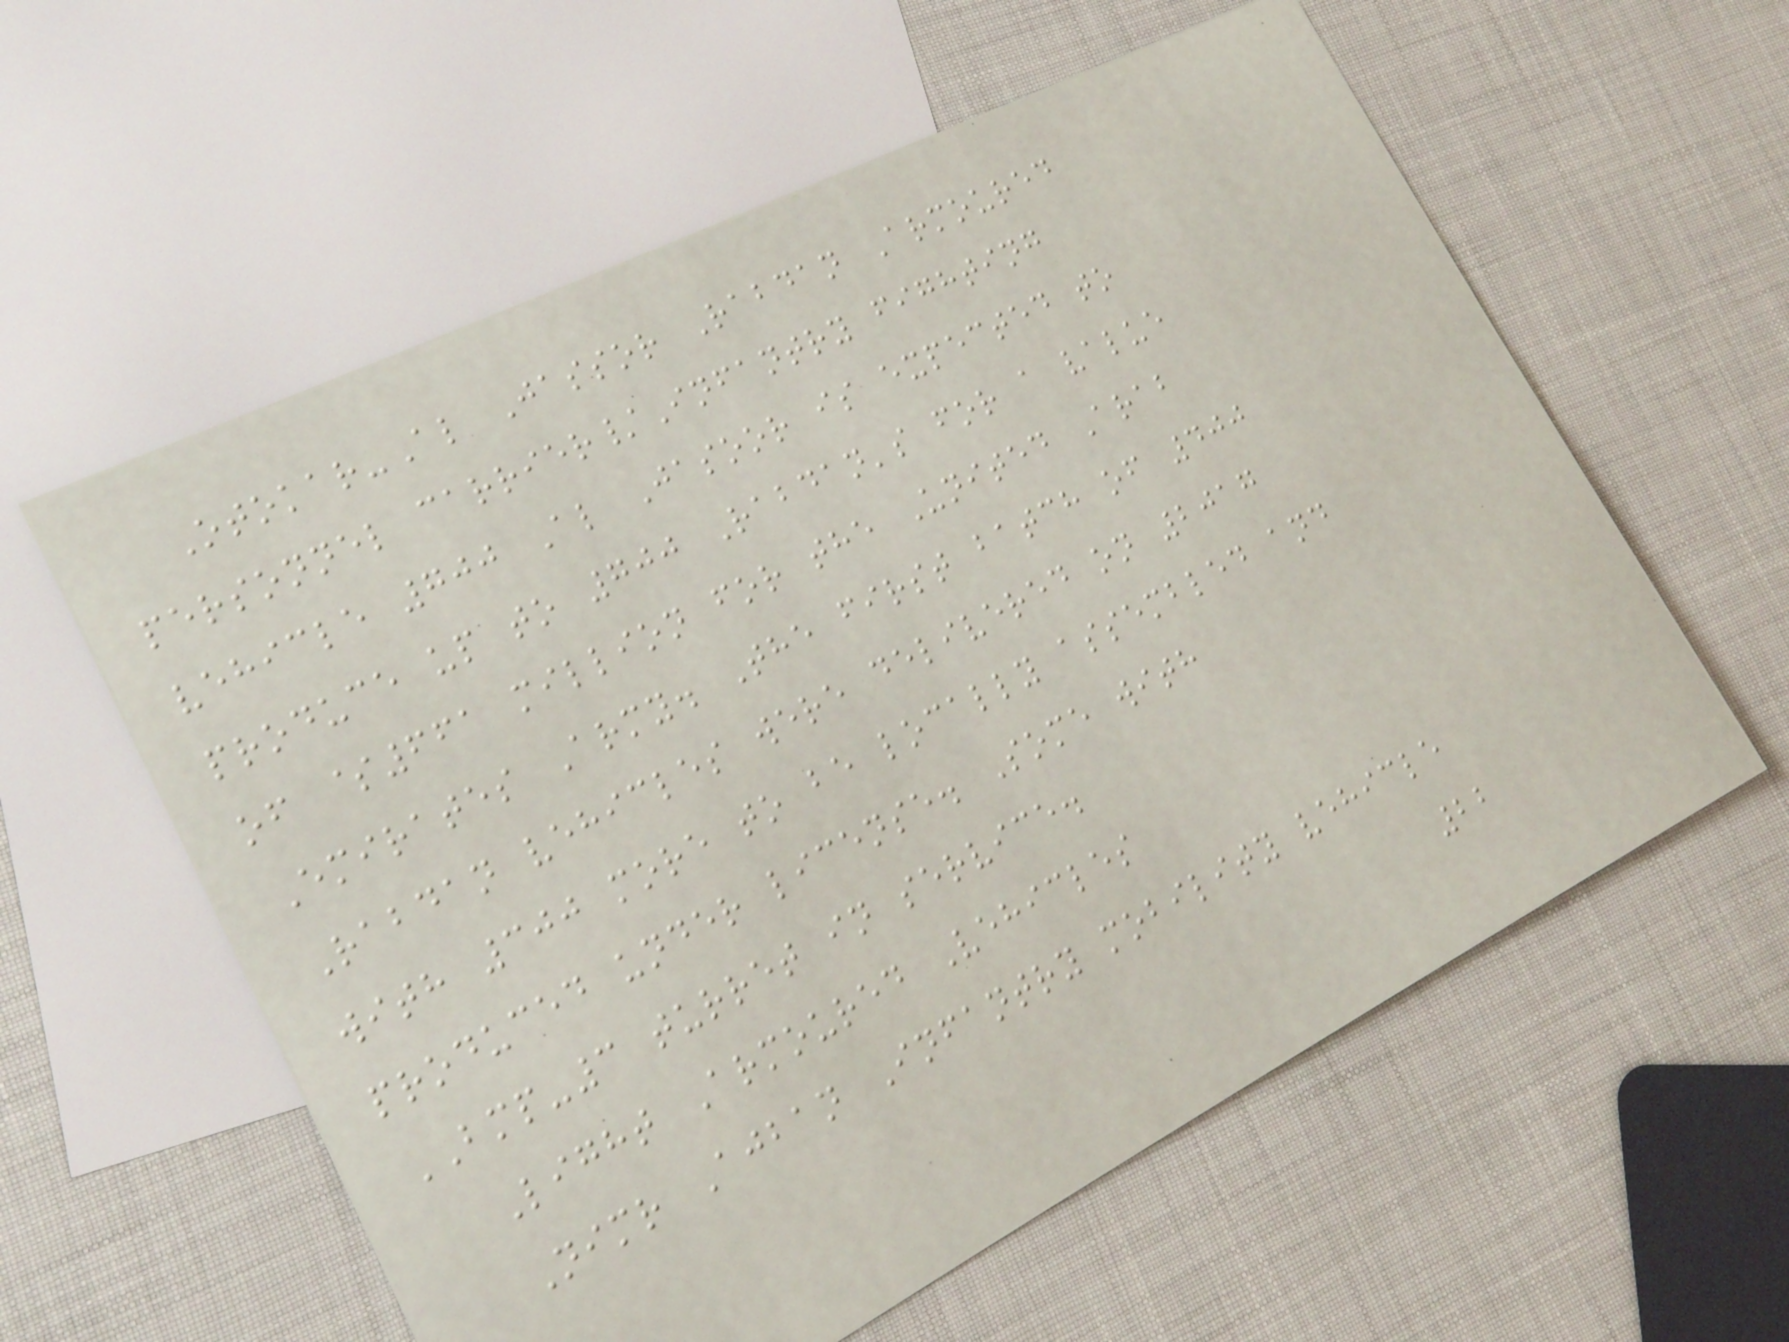Otokar-Al Jassor Rabdan Armoured
personnel carrier/Infantry fighting
vehicle 700 Al Jasoor is expected to
produce up to 700 Rabdan's for a value
of $661 million for the United Arab
Emirates Army. The first batch of 400
Rabdan vehicles were delivered on 2017
with 300 more to be locally assembled and
produced under license. Some with
BMP-3 turret in service.
Light Armoured Vehicles
Nimr Ajban Infantry mobility vehicle
22
